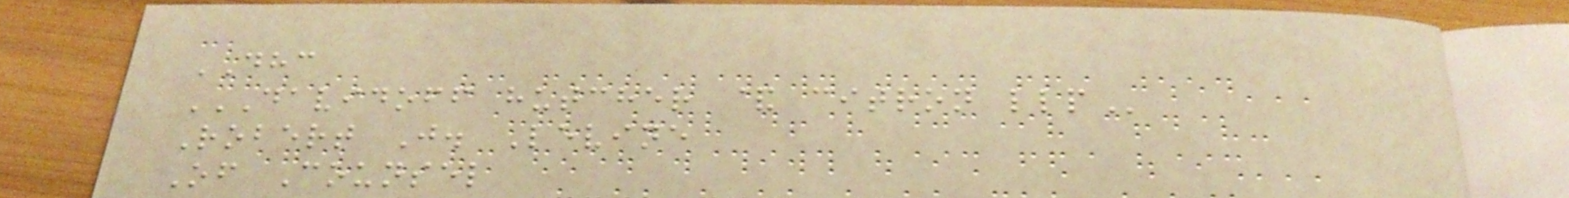DHC
DAVIDOFF HUTCHER & CITRON LLP
Robert J. Levine
Of Counsel
